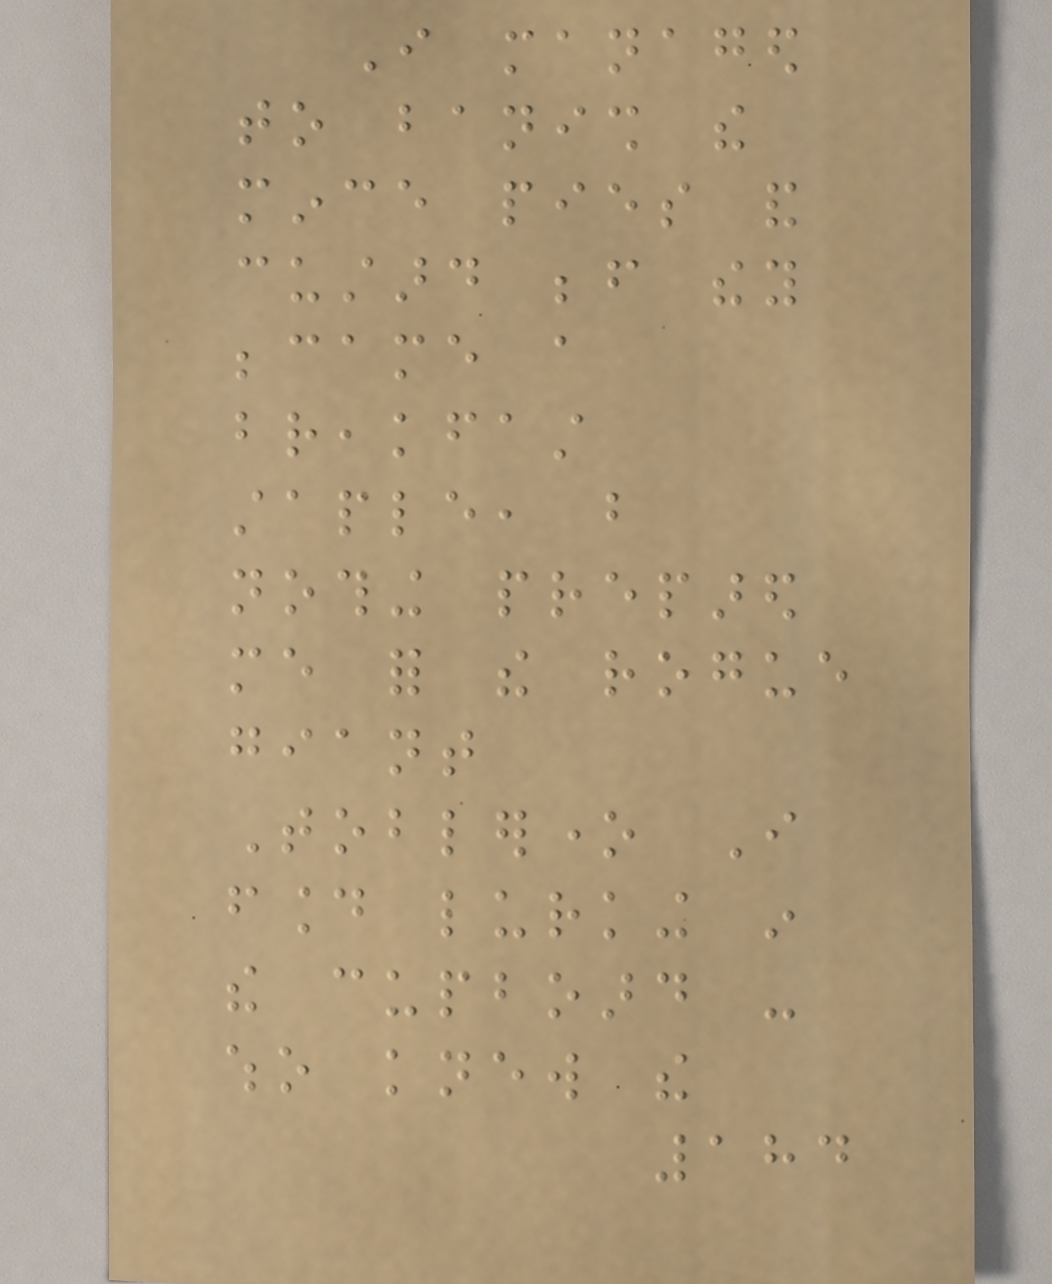I managed
to banish the
mince pies and
custard before they
became a
breakfast
staple, but
nothing prepared
me for the rogue
giant
Toblerone I
found lurking in
the cupboard -
who knew the
184
